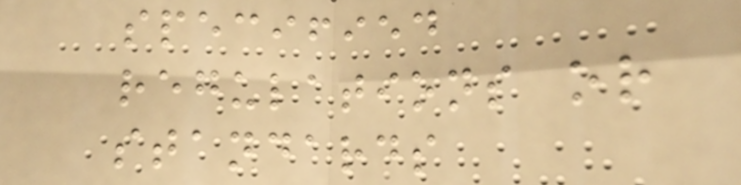specified
regulations or
standards
